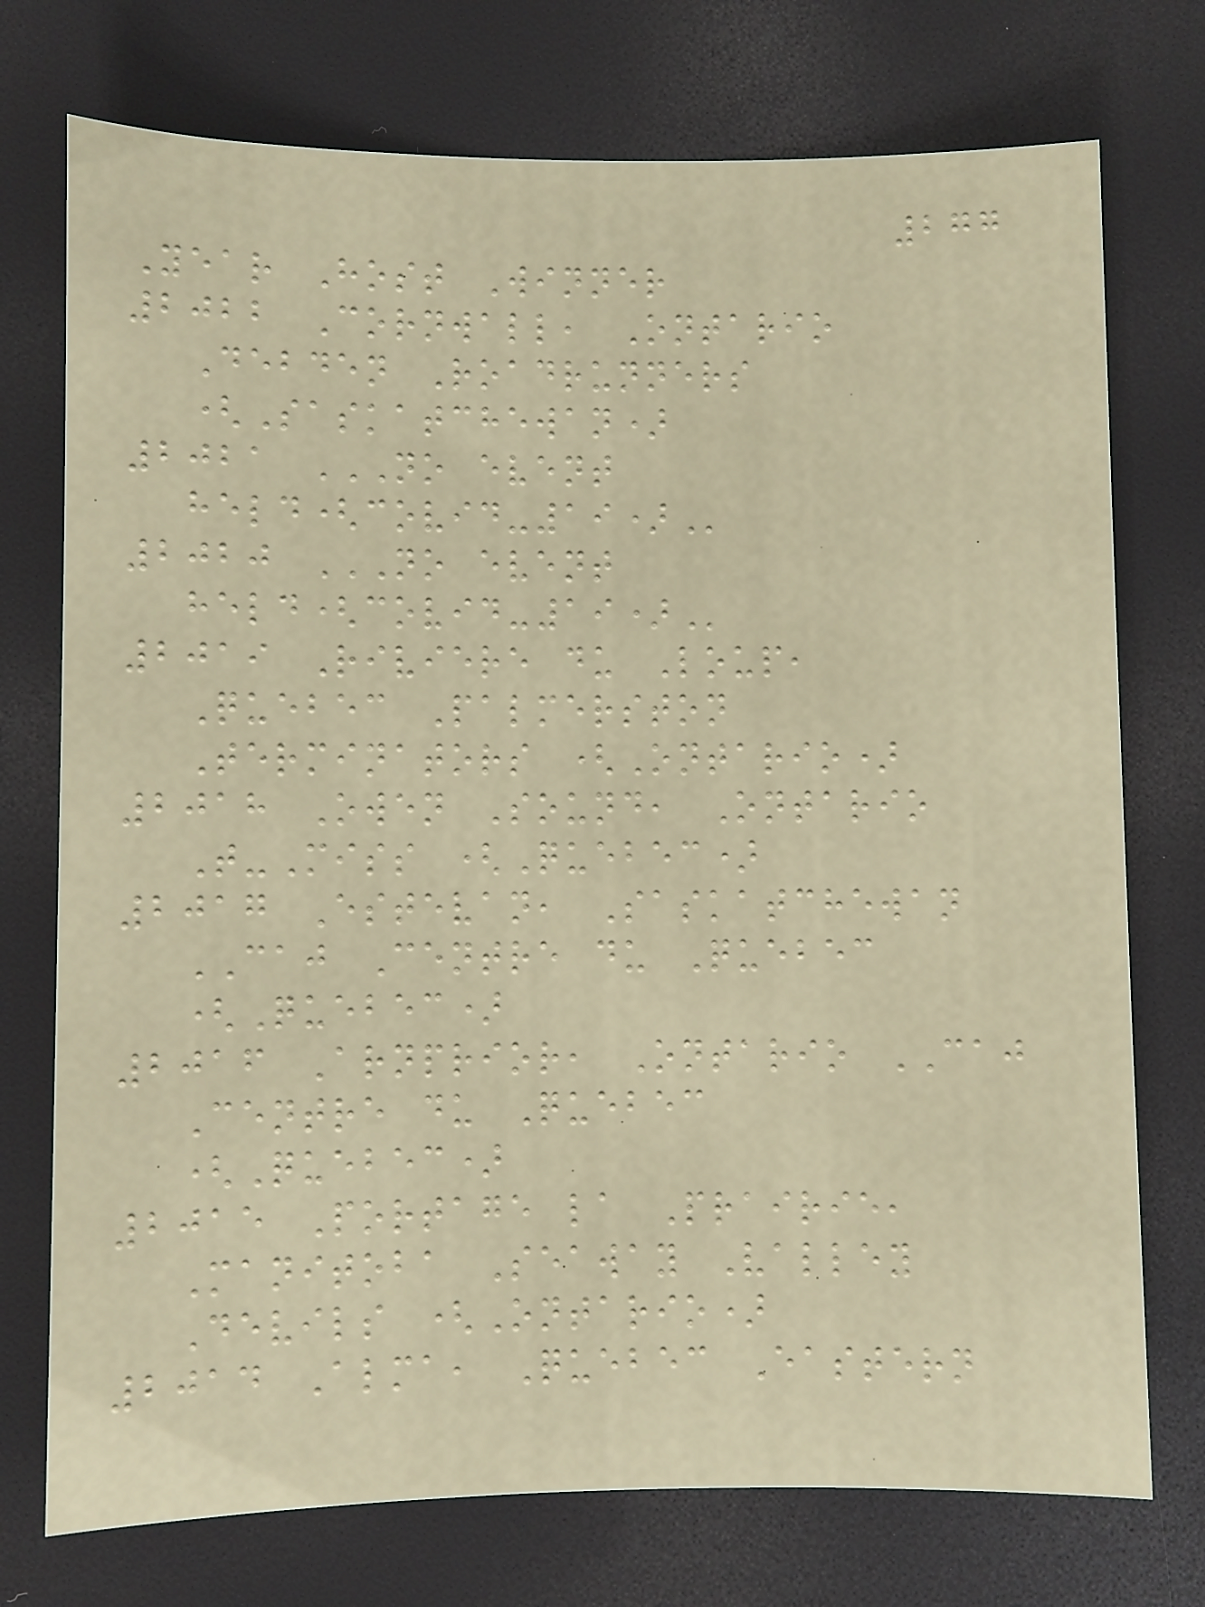277
Year Host Winner
2022 Cornwall, Ontario
Debden Roadrunners
(Saskatchewan)
2021 NO EVENT
HELD(COVID-19)
2020 NO EVENT
HELD(COVID-19)
2019 Riviere du Loup,
Quebec Palmerston
Terminators (Ontario)
2018 Owen Sound, Ontario
T-Miss (Quebec)
2017 Estevan, Saskatchewan
CAJ Centre du Quebec
(Quebec)
2016 Arnprior, Ontario CAJ
Centre du Quebec
(Quebec)
2015 Portage la Prairie,
Manitoba Seaway Valley
Devils (Ontario)
2014 Alma, Quebec Eastern
